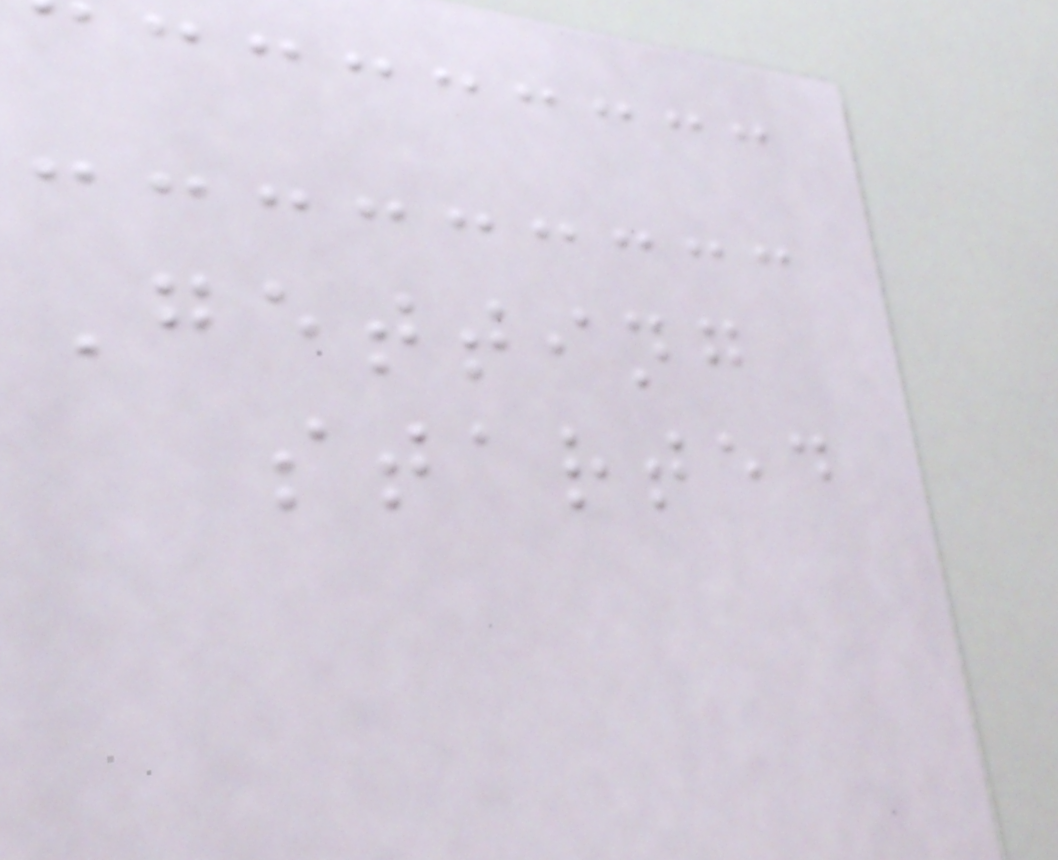Getting
started
